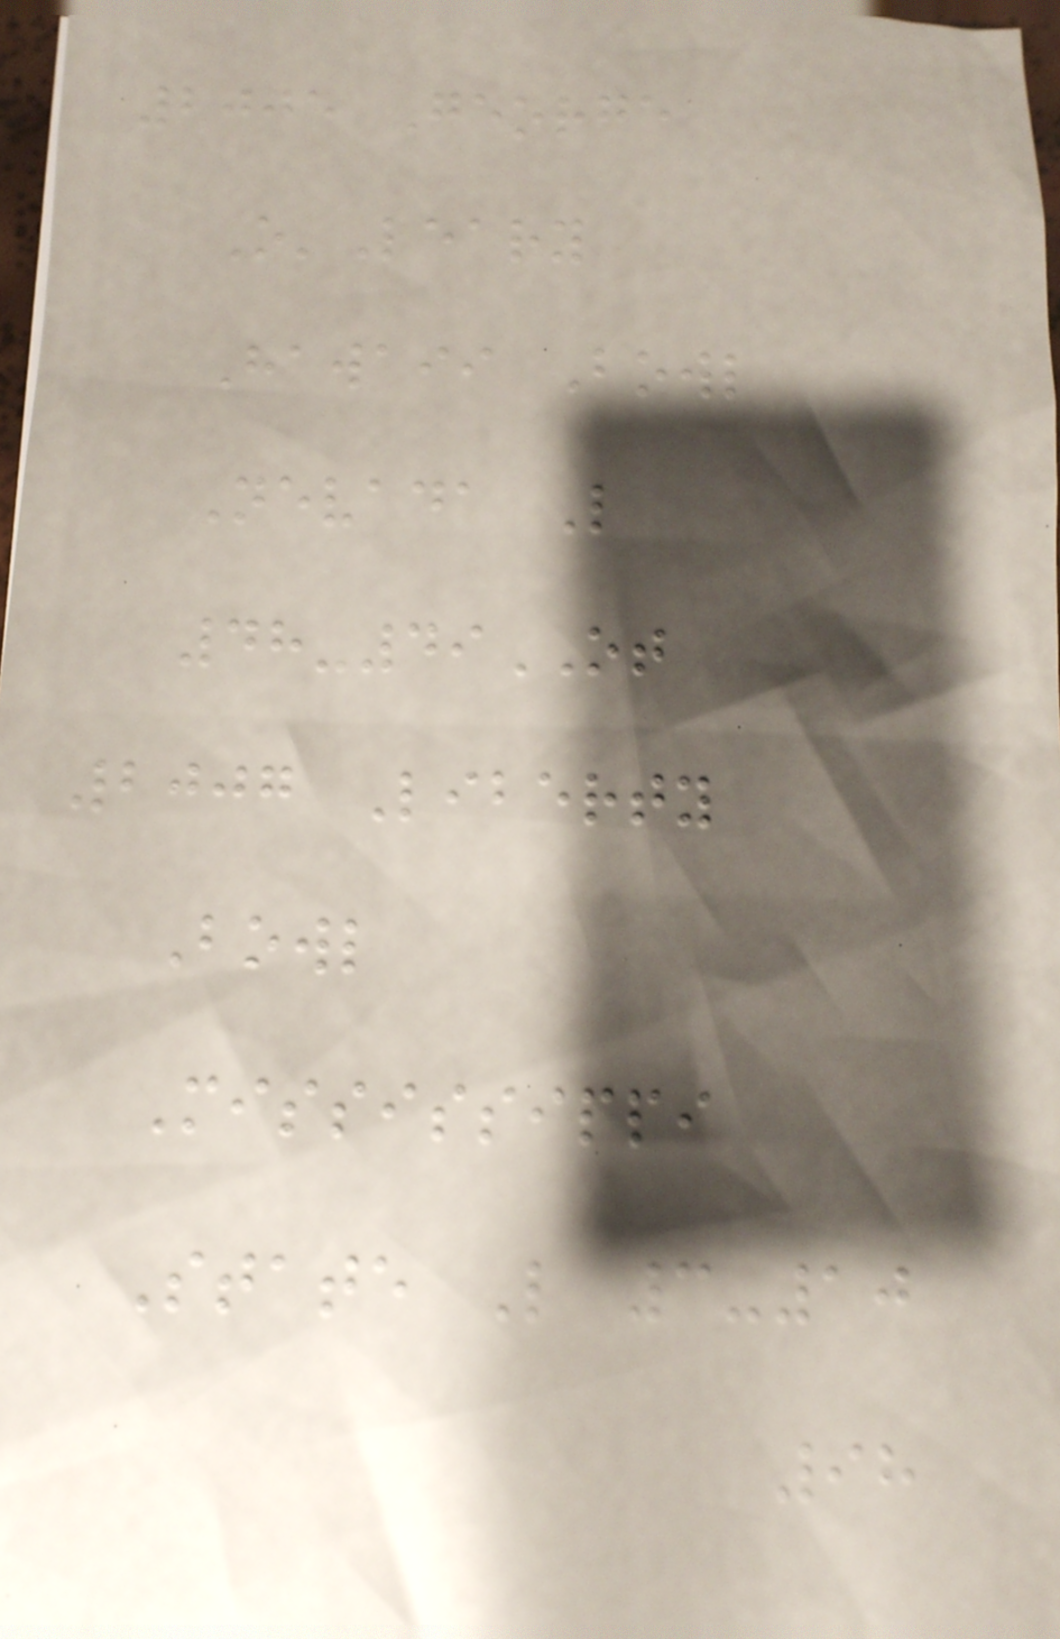2005 George
O'Leary
Hawaii Bowl
Nevada L
48-49OT
2007 Liberty
Bowl
Mississippi
State L 3-10
98
